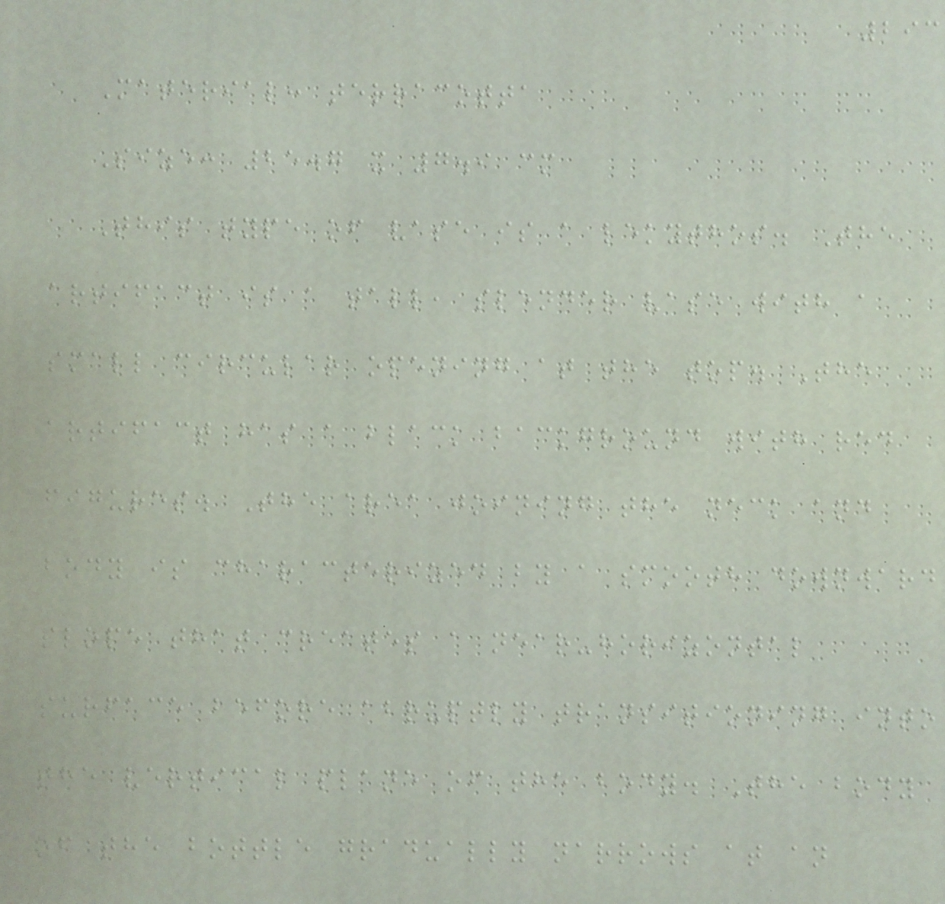293
Material: terracotta
Size: 25.7 x 7.9 cm
This type of vase is a lekythos. The
artifact is a tall, slender vase with a
small circular opening at the top. The
artifact has a black background with red
figures. The area joining the neck and
body is characterized by a smooth downward
slope that creates a near-horizontal
surface before abruptly transitioning into
the vertical plane of the body. The body
of the bottle gradually narrows at an
